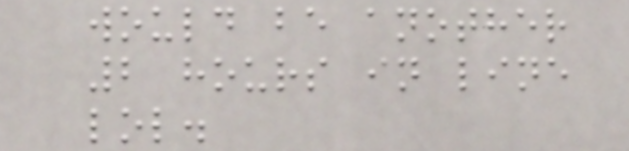would be another
2 hours in line
lol.
